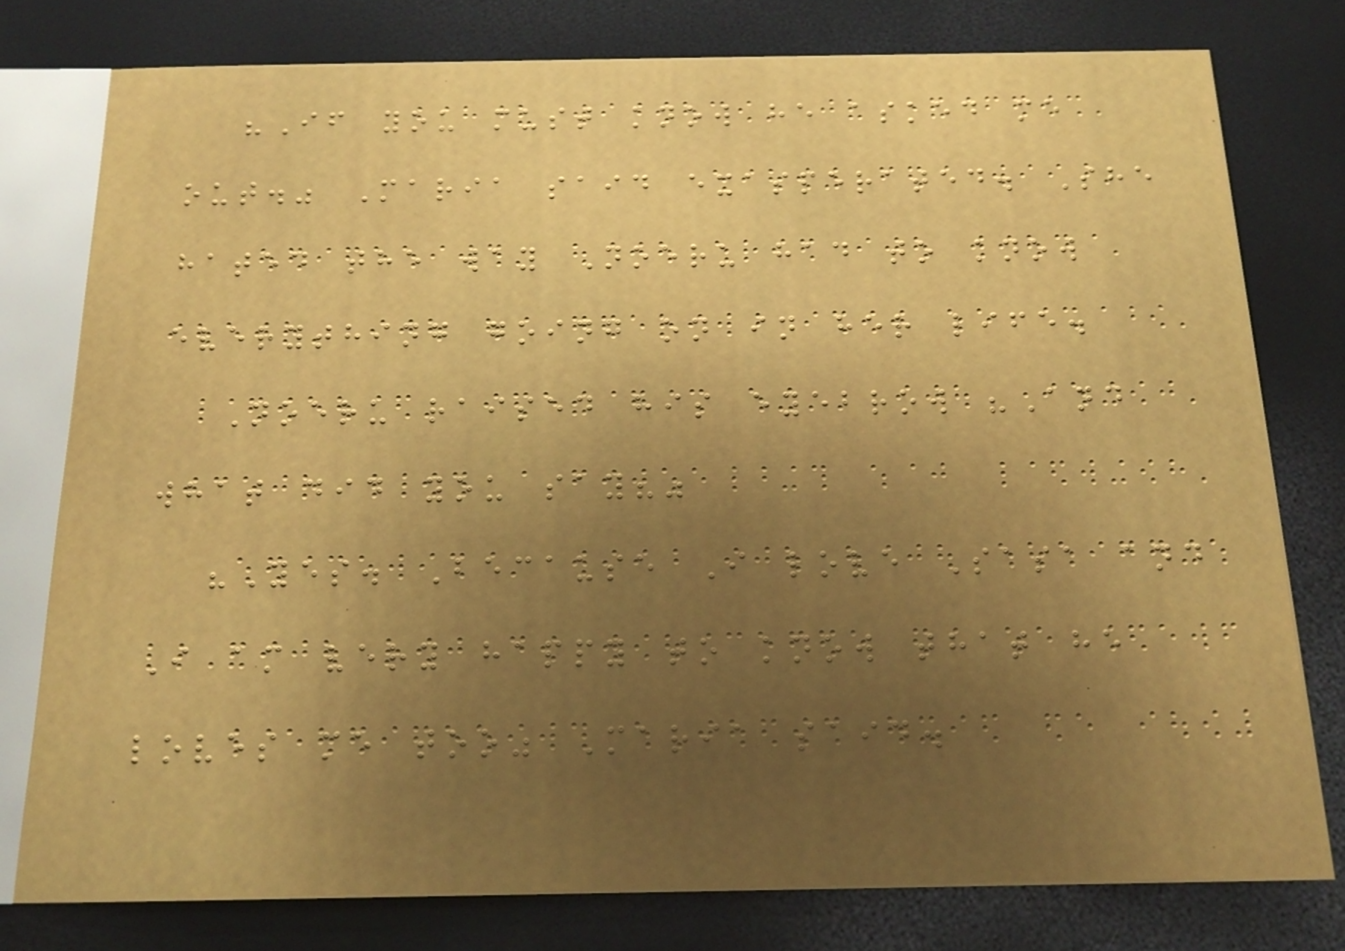"If you must know he asked me
out." Maria said exasperated. She
hated the way Noeru had to know
everything going on in her life.
Noeru raised his eyebrow "And
what did you say?"
"Yes. Because I love Sasa and
I am very happy to know that he
loves me too" Maria said.
